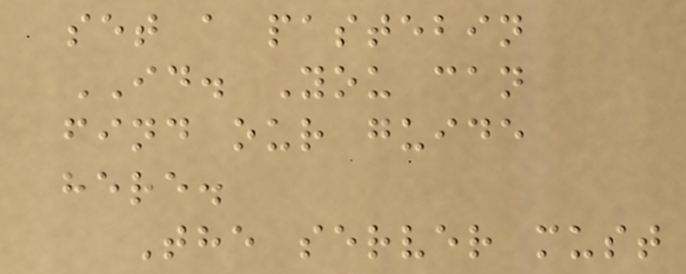set a pastebin
ID. You can
find our guide
here.
The server must
